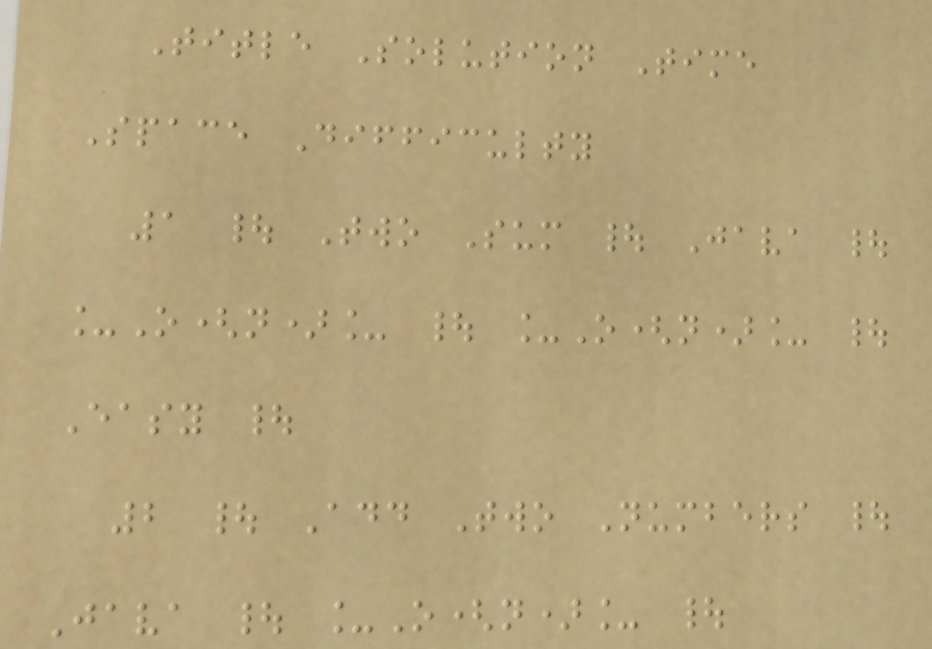Title Solution Time
Space Difficulty
1 | Two Sum | Java |
_O(n)_ | _O(n)_ |
Easy |
2 | Add Two Numbers |
Java | _O(n)_ |
